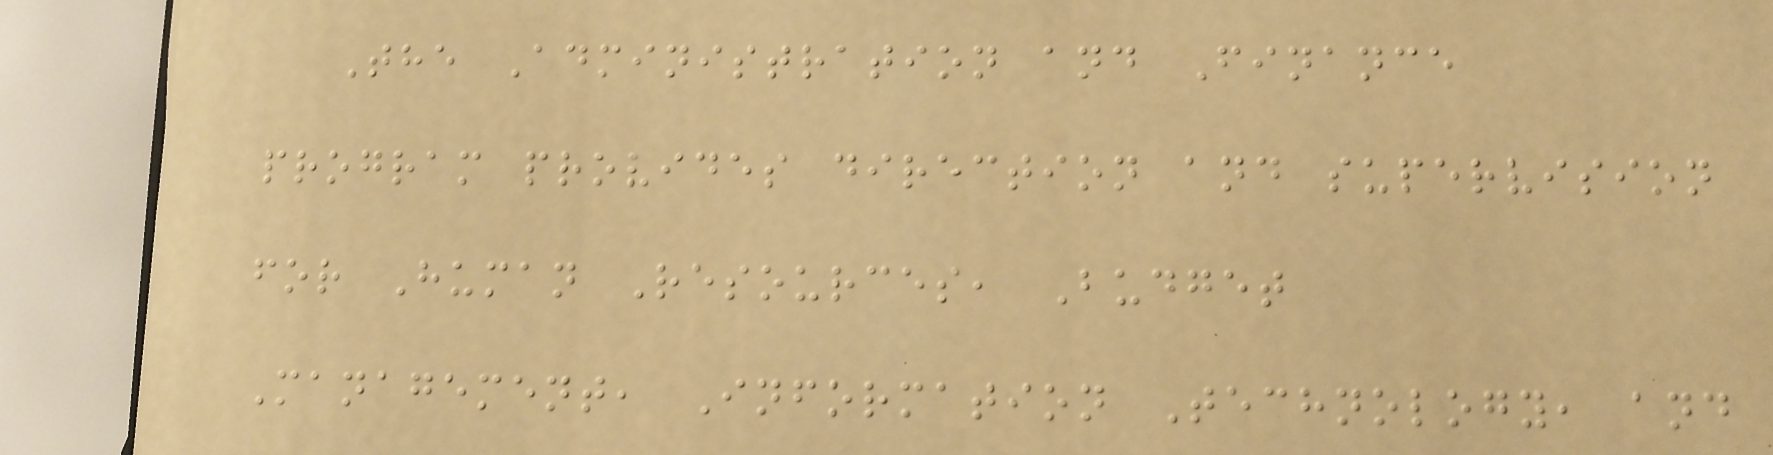The Administration and Finance
program provides direction and supervision
for Human Resources, Budget
Management, Information Technology, and
